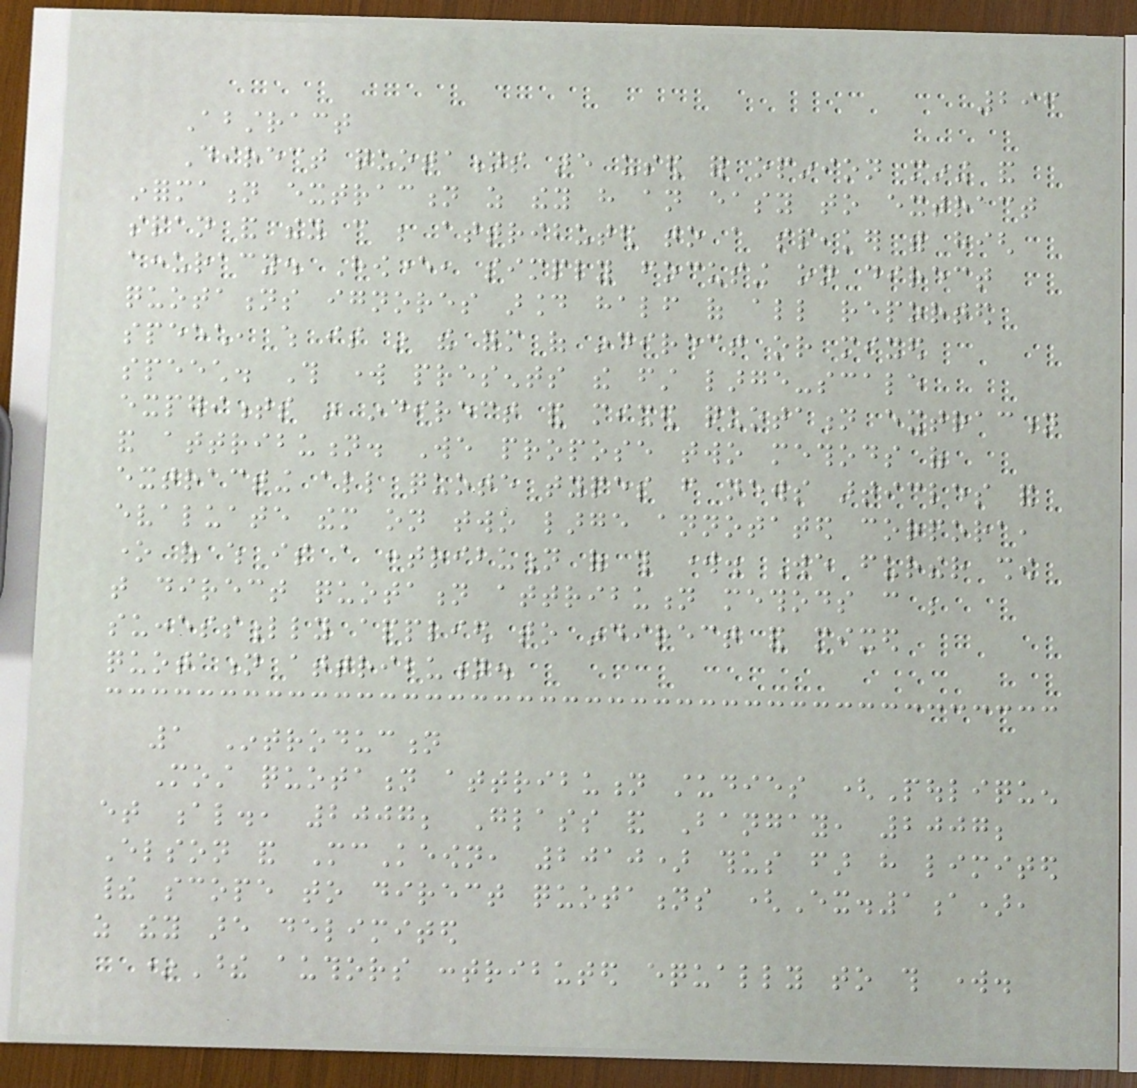296
Abstract
Direct quotations are used for opinion mining and
information extraction as they have an easy to extract
span and they can be attributed to a speaker with high
accuracy. However, simply focusing on direct
quotations ignores around half of all reported
speech, which is in the form of indirect or mixed
speech. This work presents the first large-scale
experiments in indirect and mixed quotation extraction
and attribution. We propose two methods of
extracting all quote types from news articles and
evaluate them on two large annotated corpora,
one of which is a contribution of this work. We further show
that direct quotation attribution methods can be
successfully applied to indirect and mixed
quotation attribution.
1 Introduction
Most quotation attribution studies (Pouliquen
et al., 2007; Glass and Bangay, 2007;
Elson and McKeown, 2010) thus far have limited
their scope to direct quotations (Ex.1a),
as they are delimited
*These authors contributed equally to this work.
